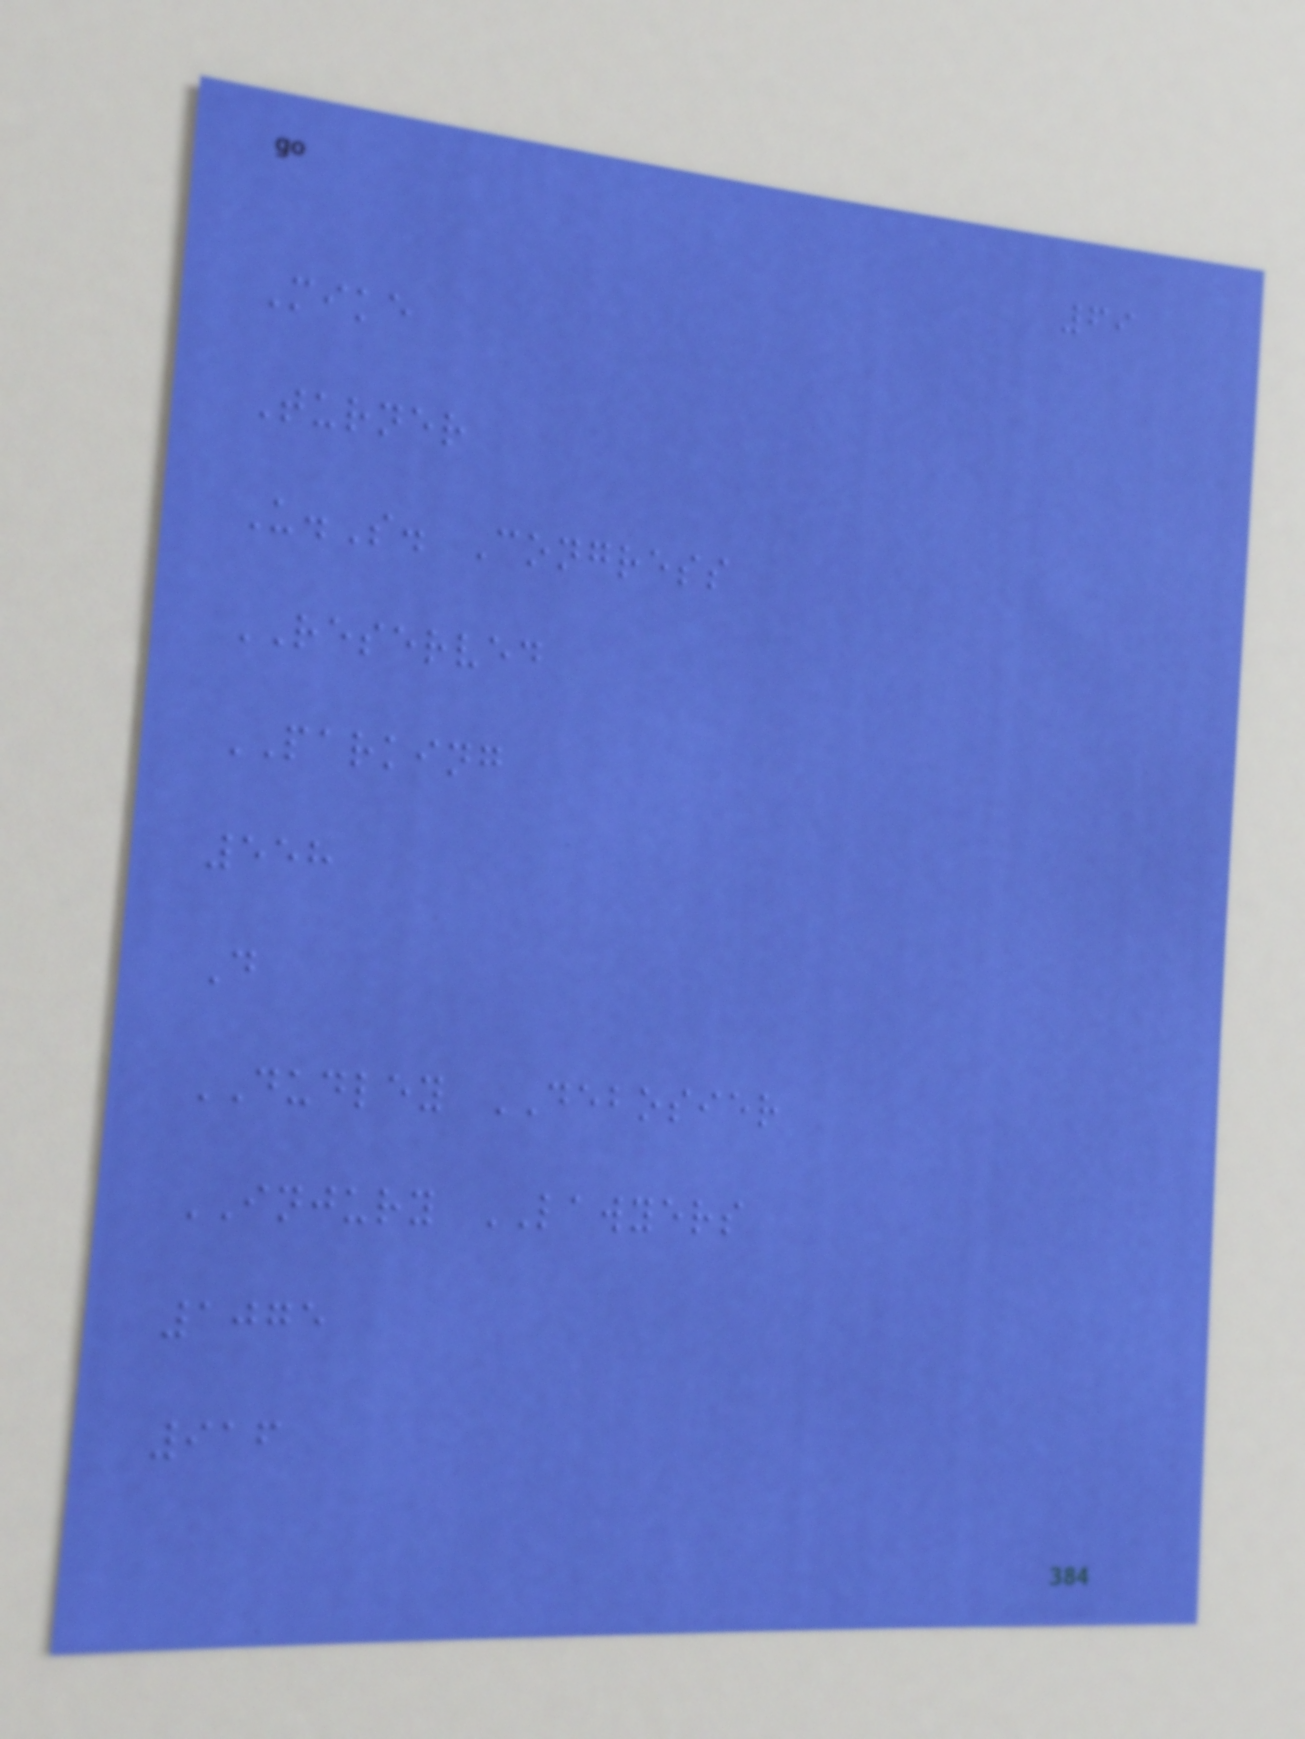69
Mike
Turner
U.S. Congress
RESERVED
PARKING
558
D
DUDLEY DEBOSIER
INJURY LAWYERS
1075
916
